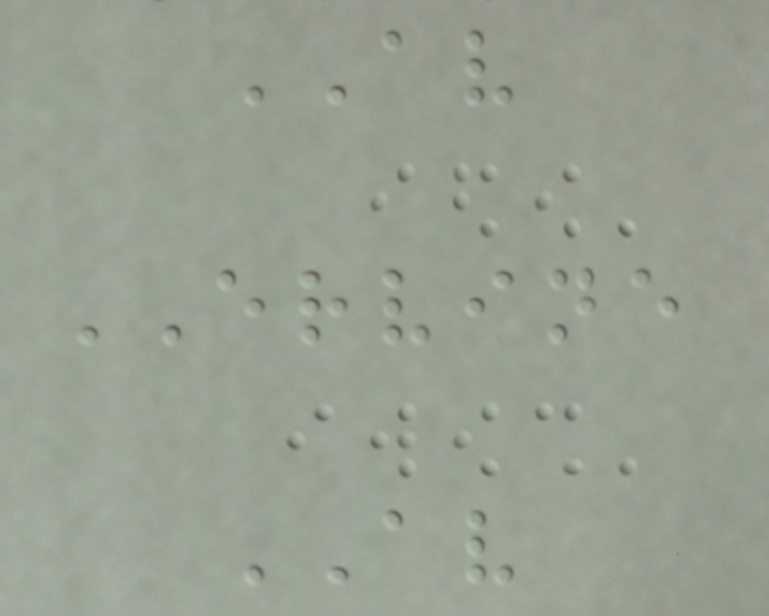AV
ERVINE
AV
